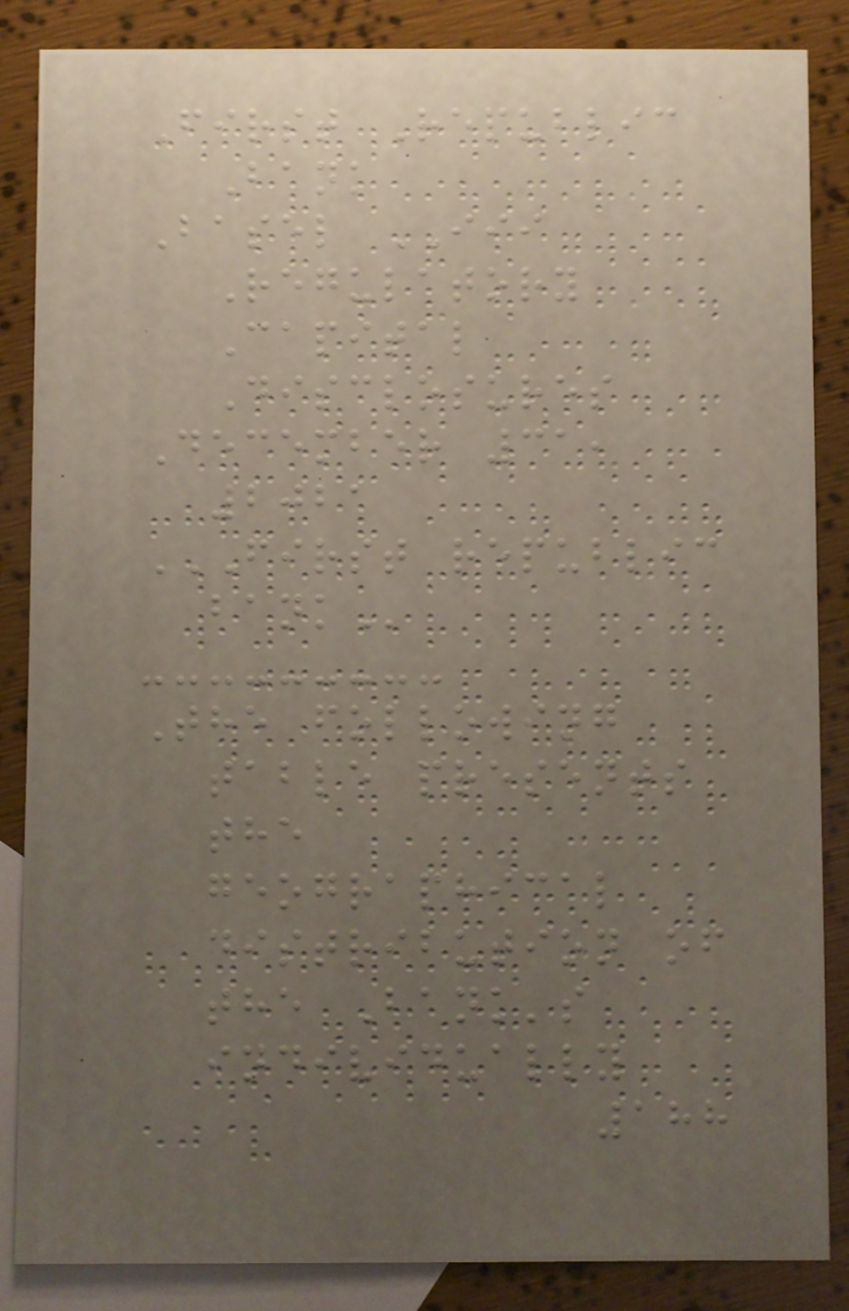First Republic
Bank
Basel III
Regulatory
Capital
Disclosures
December 31,
2021
FIRST REPUBLIC
BANK
The following
table presents
the
geographical
distribution of
the Bank's
individually
188
